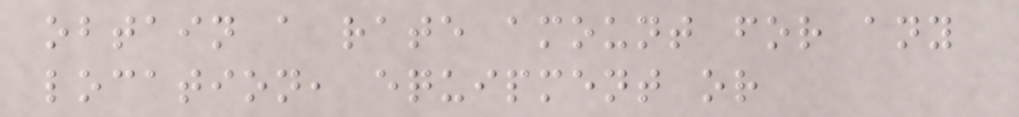obtain a rate amount for any
location, equipment or
